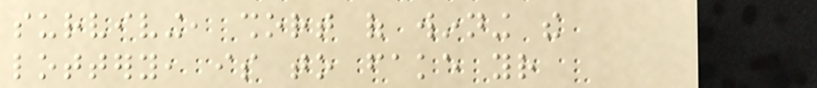surviving, short of winning the
lottery, is to fake your
